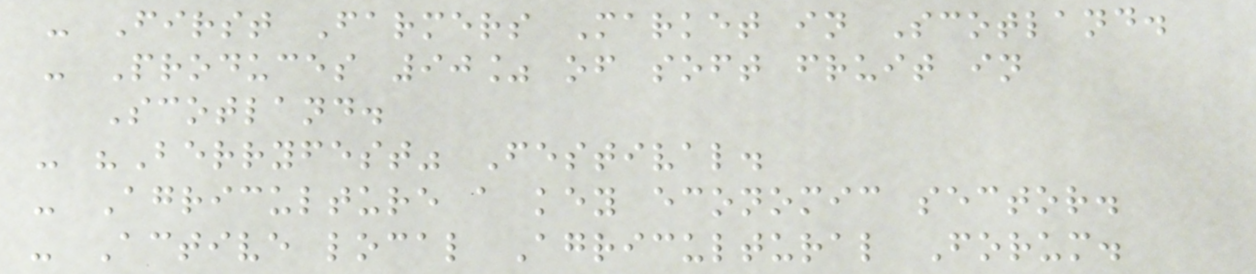- First Farmers Market in Scotland.
- Produces 90% of soft fruit in
Scotland.
- "Berryfest" Festival.
- Agriculture a key economic sector.
- Active local Agricultural Forum.
